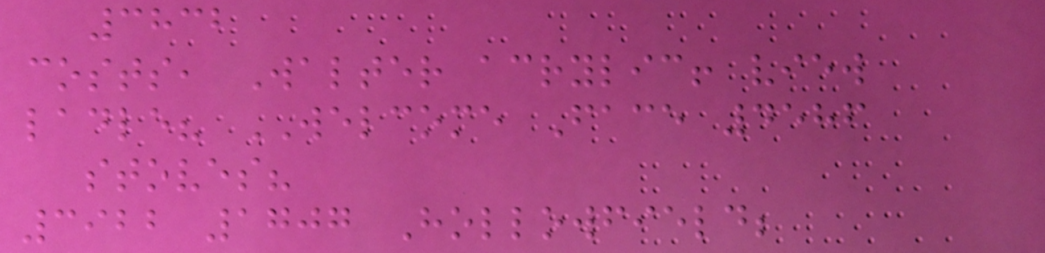3832
costs, Walter acrylic! view
ladle? WELCOME Face 4586
stoves?
3922 1707 Hollowfield;
